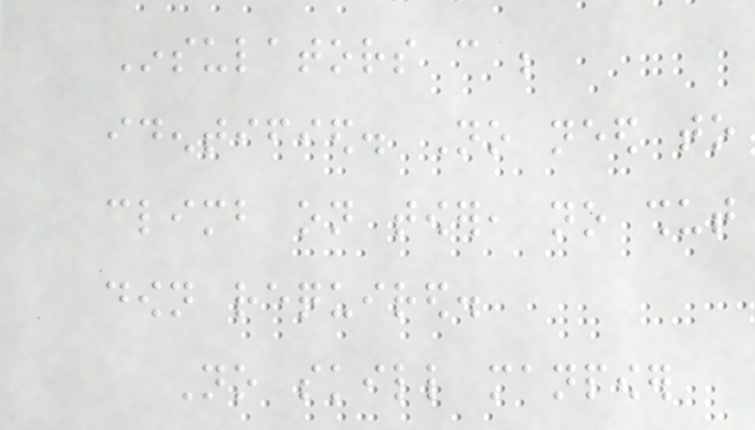Insulators can be
identified. No need to
climb on tower, no shut
down required.
No skill manpower
